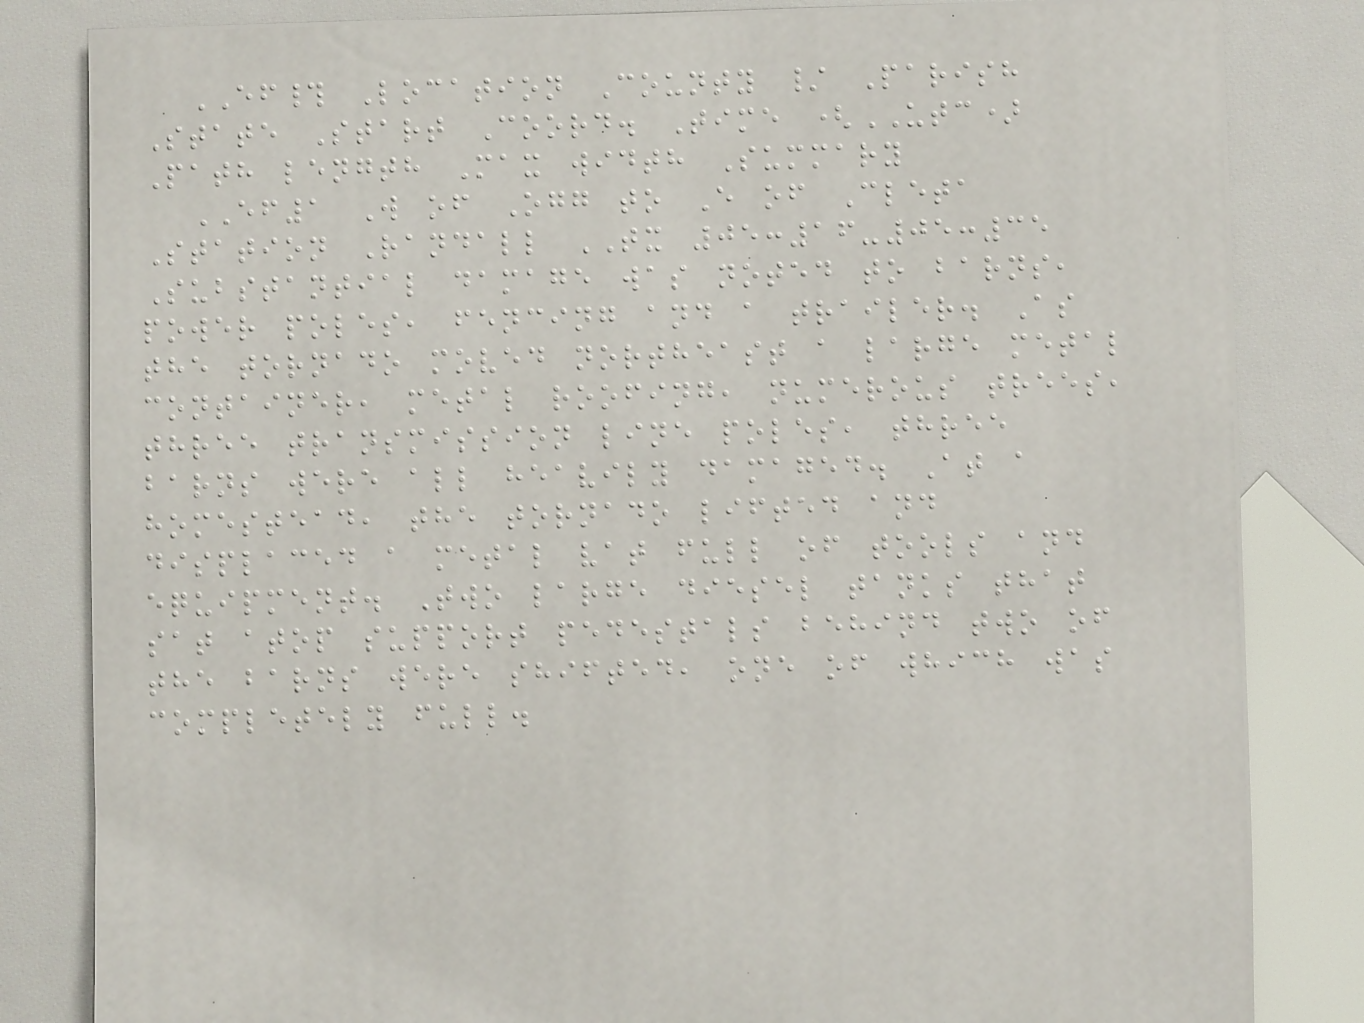EF# Location County / Parish
State Start Coord. Time (UTC)
Path length Max width Summary
EF1 W of Ogg to E of Cleta
Station Randall TX 05:16-05:35
Substantial damage was noted to barns,
power poles, fencing and a trailer. As
the tornado moved northeast a large metal
container, metal roofing, numerous trees,
three transmission line poles, three
barns were all heavily damaged. At a
homestead, the tornado lifted and
displaced a metal vat full of tools and
equipment. Two large diesel tanks that
sat atop support pedestals behind two of
the barns were shifted, one of which was
completely full.
